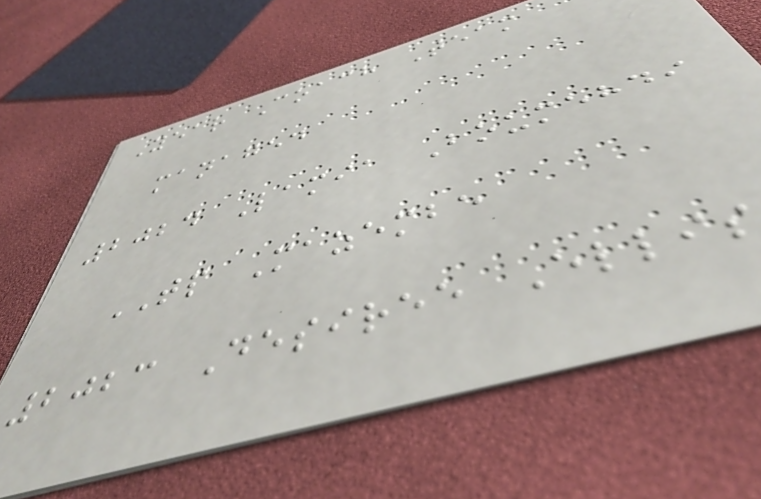Year Coach Team
managed
2024 Lamia Boumehdi
TP Mazembe
2023 Desiree Ellis
